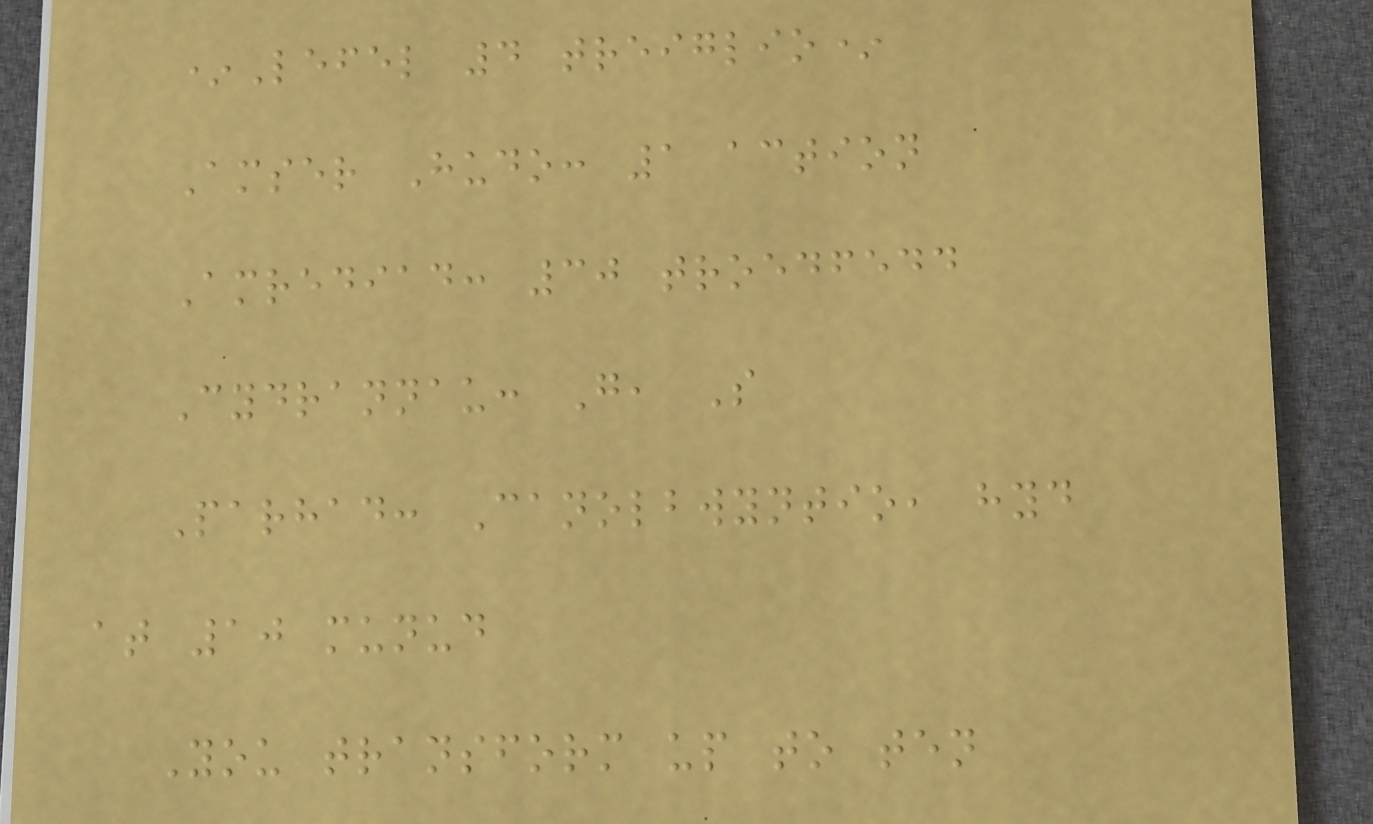*Lefel 4 treiglio*
Amser Hudo: 1 action
Amrediad: 30 troedfedd
Cydrannau: G, S
Parhad: Canolbwyntio, hyd
at 10 munud
You transform up to ten
